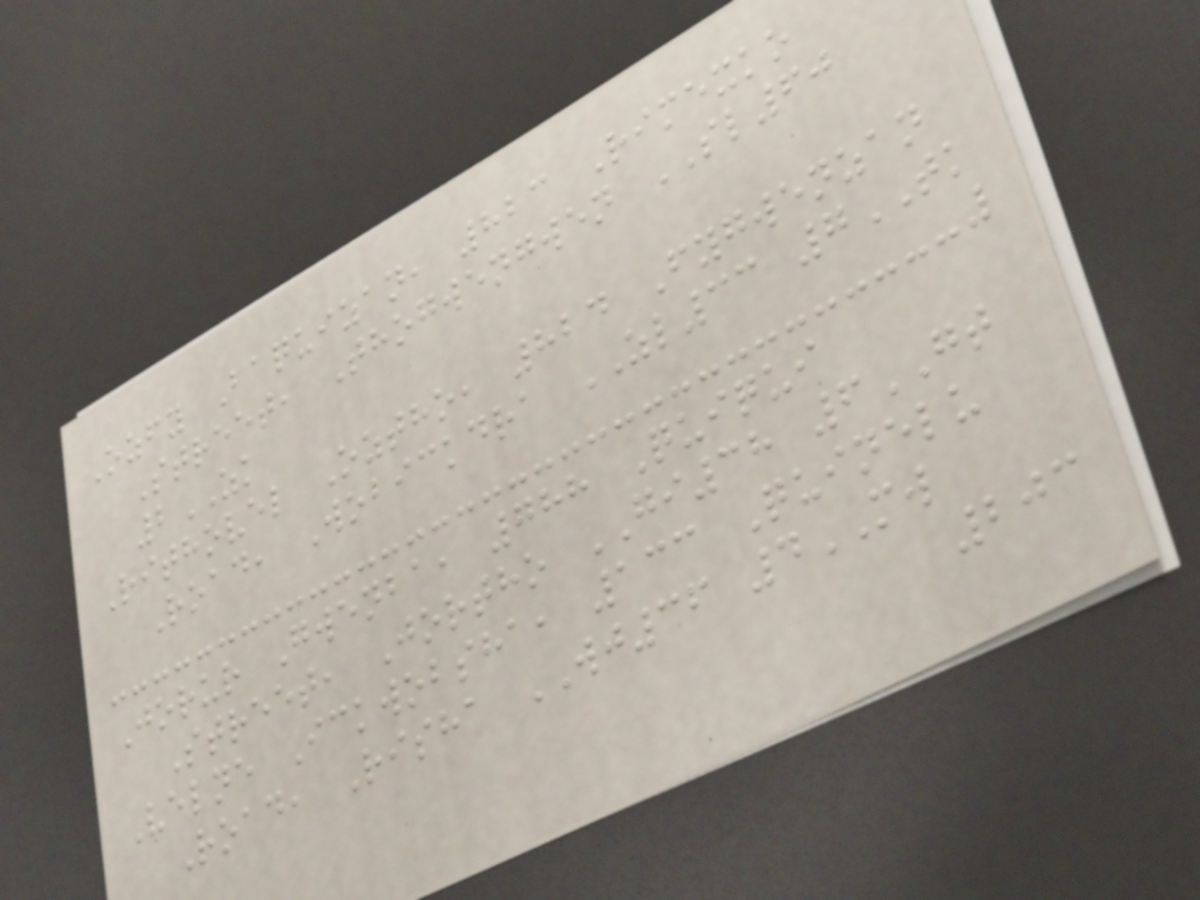Ozfy Baquizan, 823 Rimexko
Street, Thogwengwen SL60
2ZK
Rithovel Oztho, 824 Fygwenzan
Road, Wobickdra ZL33 7TK
Jorur Gwenba, 788 Quiqui
Street, Jortho GI38 6GT
Velne Ickwobsha, 133 Quinelu
Road, Risha WJ36 4MW
203
